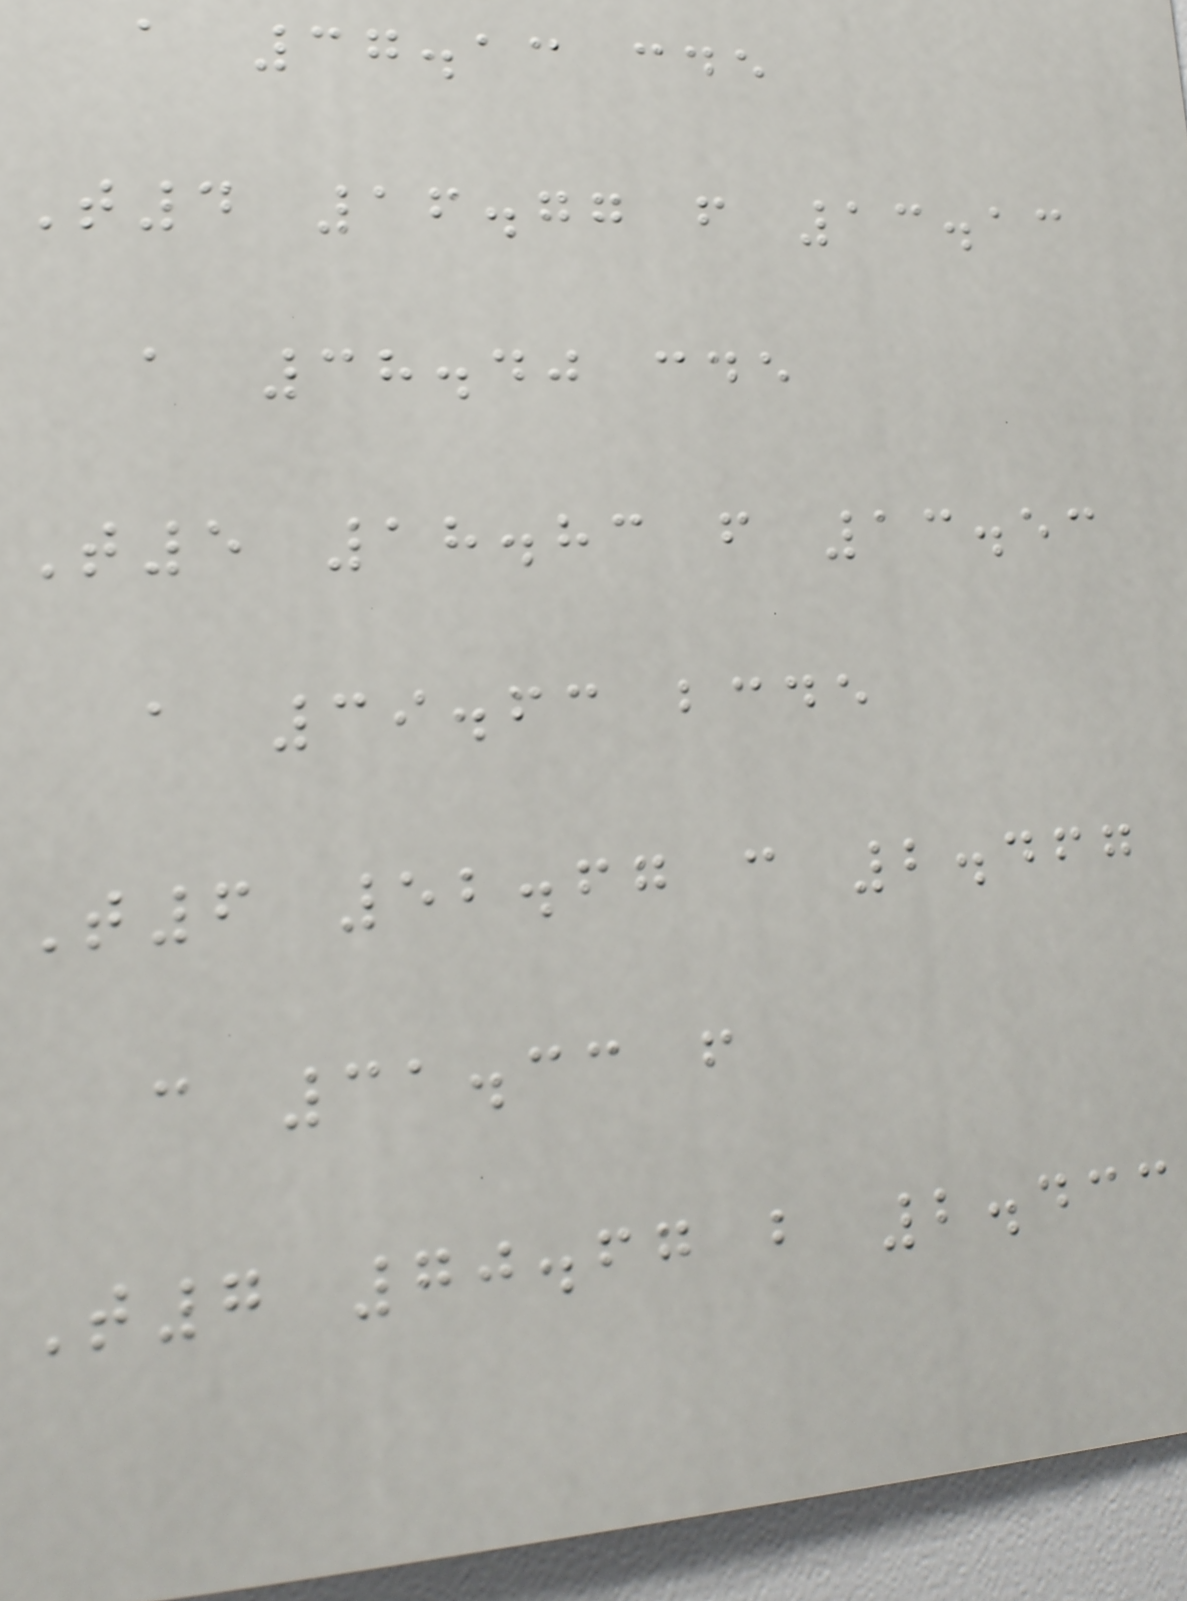a 37.13 cde
T4 16.77 f 13.13
a 38.40 cde
T5 18.83 f 13.53
a 39.63 bcde
T6 52.67 c 2.467
c 31.33 f
T7 70.67 b 2.433
